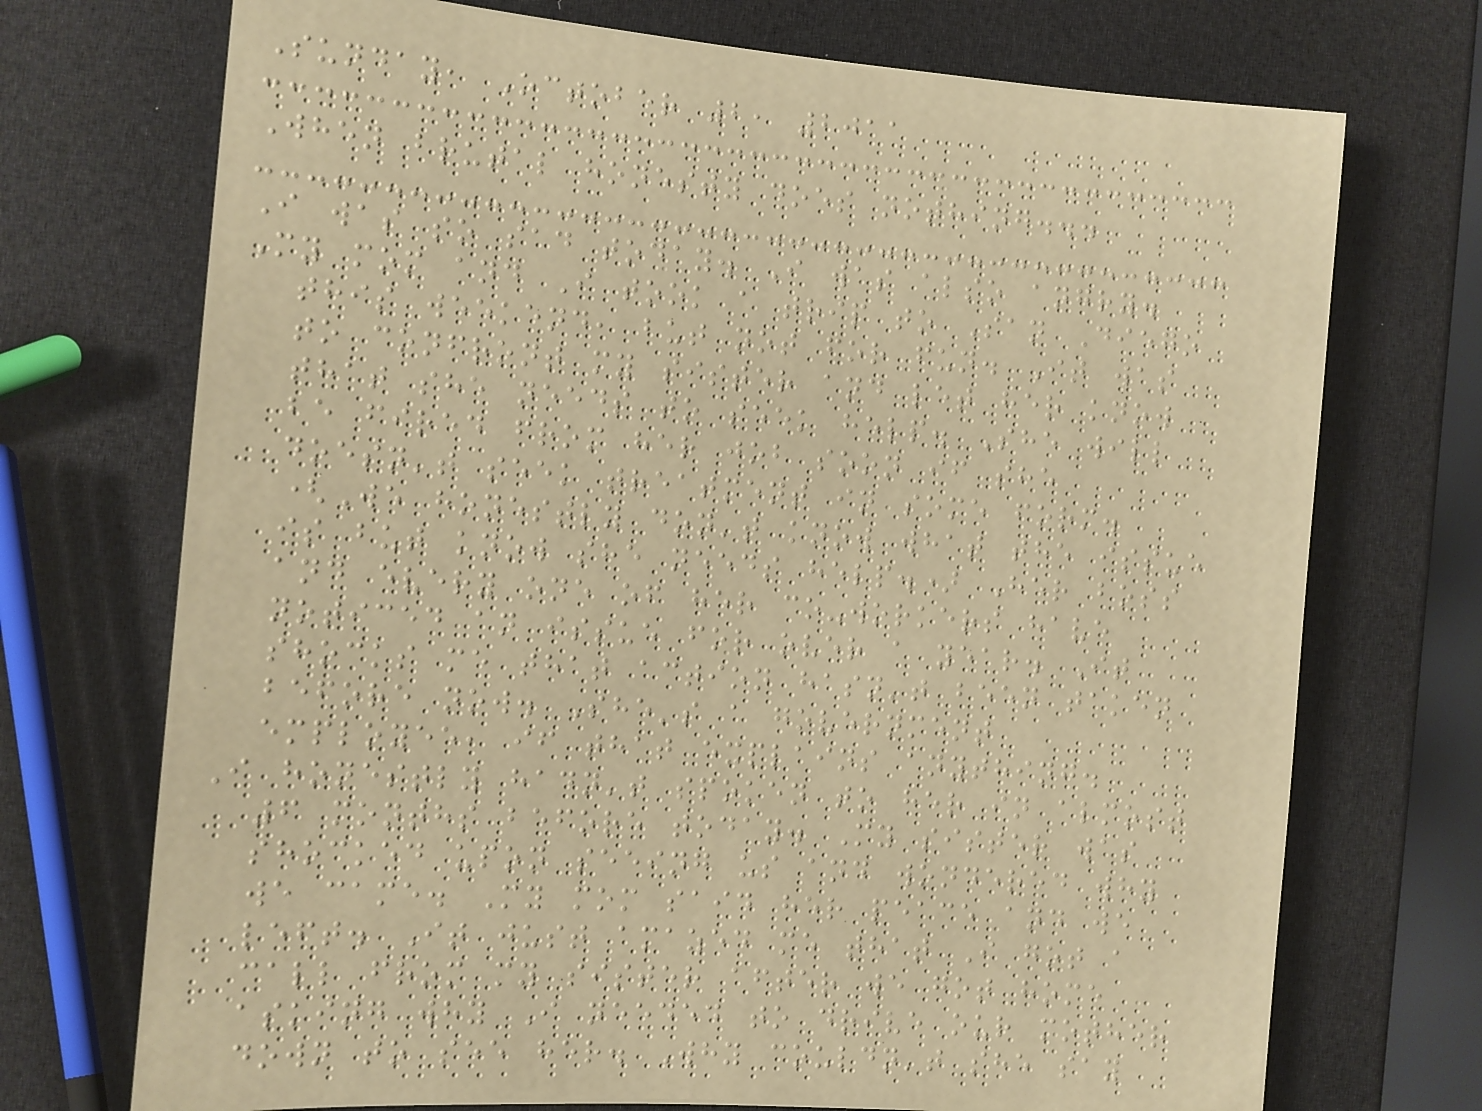Sunday, October 2, 2011
When brutal honesty does nothing...
I was so sad today. I was also angry.
My mom and I took a trip to San Diego
this weekend, but not for fun. It was
to confront my sister and let her know
that she needs to seek help. She will
be fired from her job soon if she
doesn't seek treatment in some form.
(We honestly don't know what the issue
is but know she needs help.) Her boss
and every one of her co-workers have
noticed an issue for over a year. It
shocks me that action hasn't been taken
before now. She's a government
employee, if that explains anything.
I honestly hadn't spoken to her in almost
6 months before today. My sister was
shocked upon seeing us and wondered why
we came. My mom said her peace and we
left. It just amazed me that I got a
call from my sister after we got home
asking why I needed to drive our mother
down to see her. Why couldn't she say
